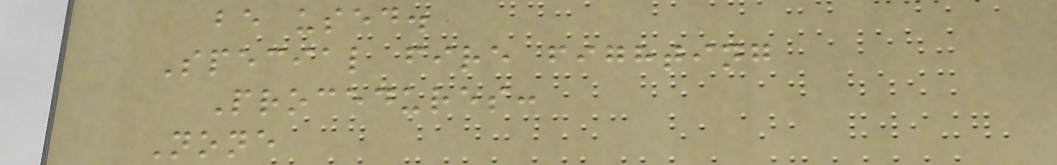be used.
Special fire fighting
Procedures:
None
